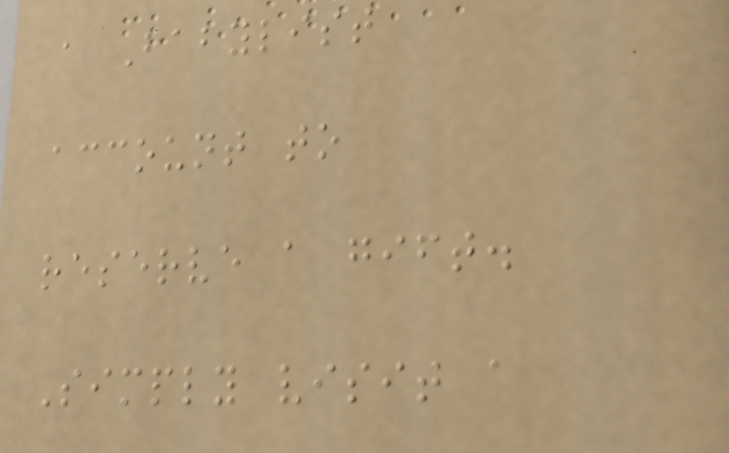a Babylist
account to
reserve a gift.
Simply visit a
